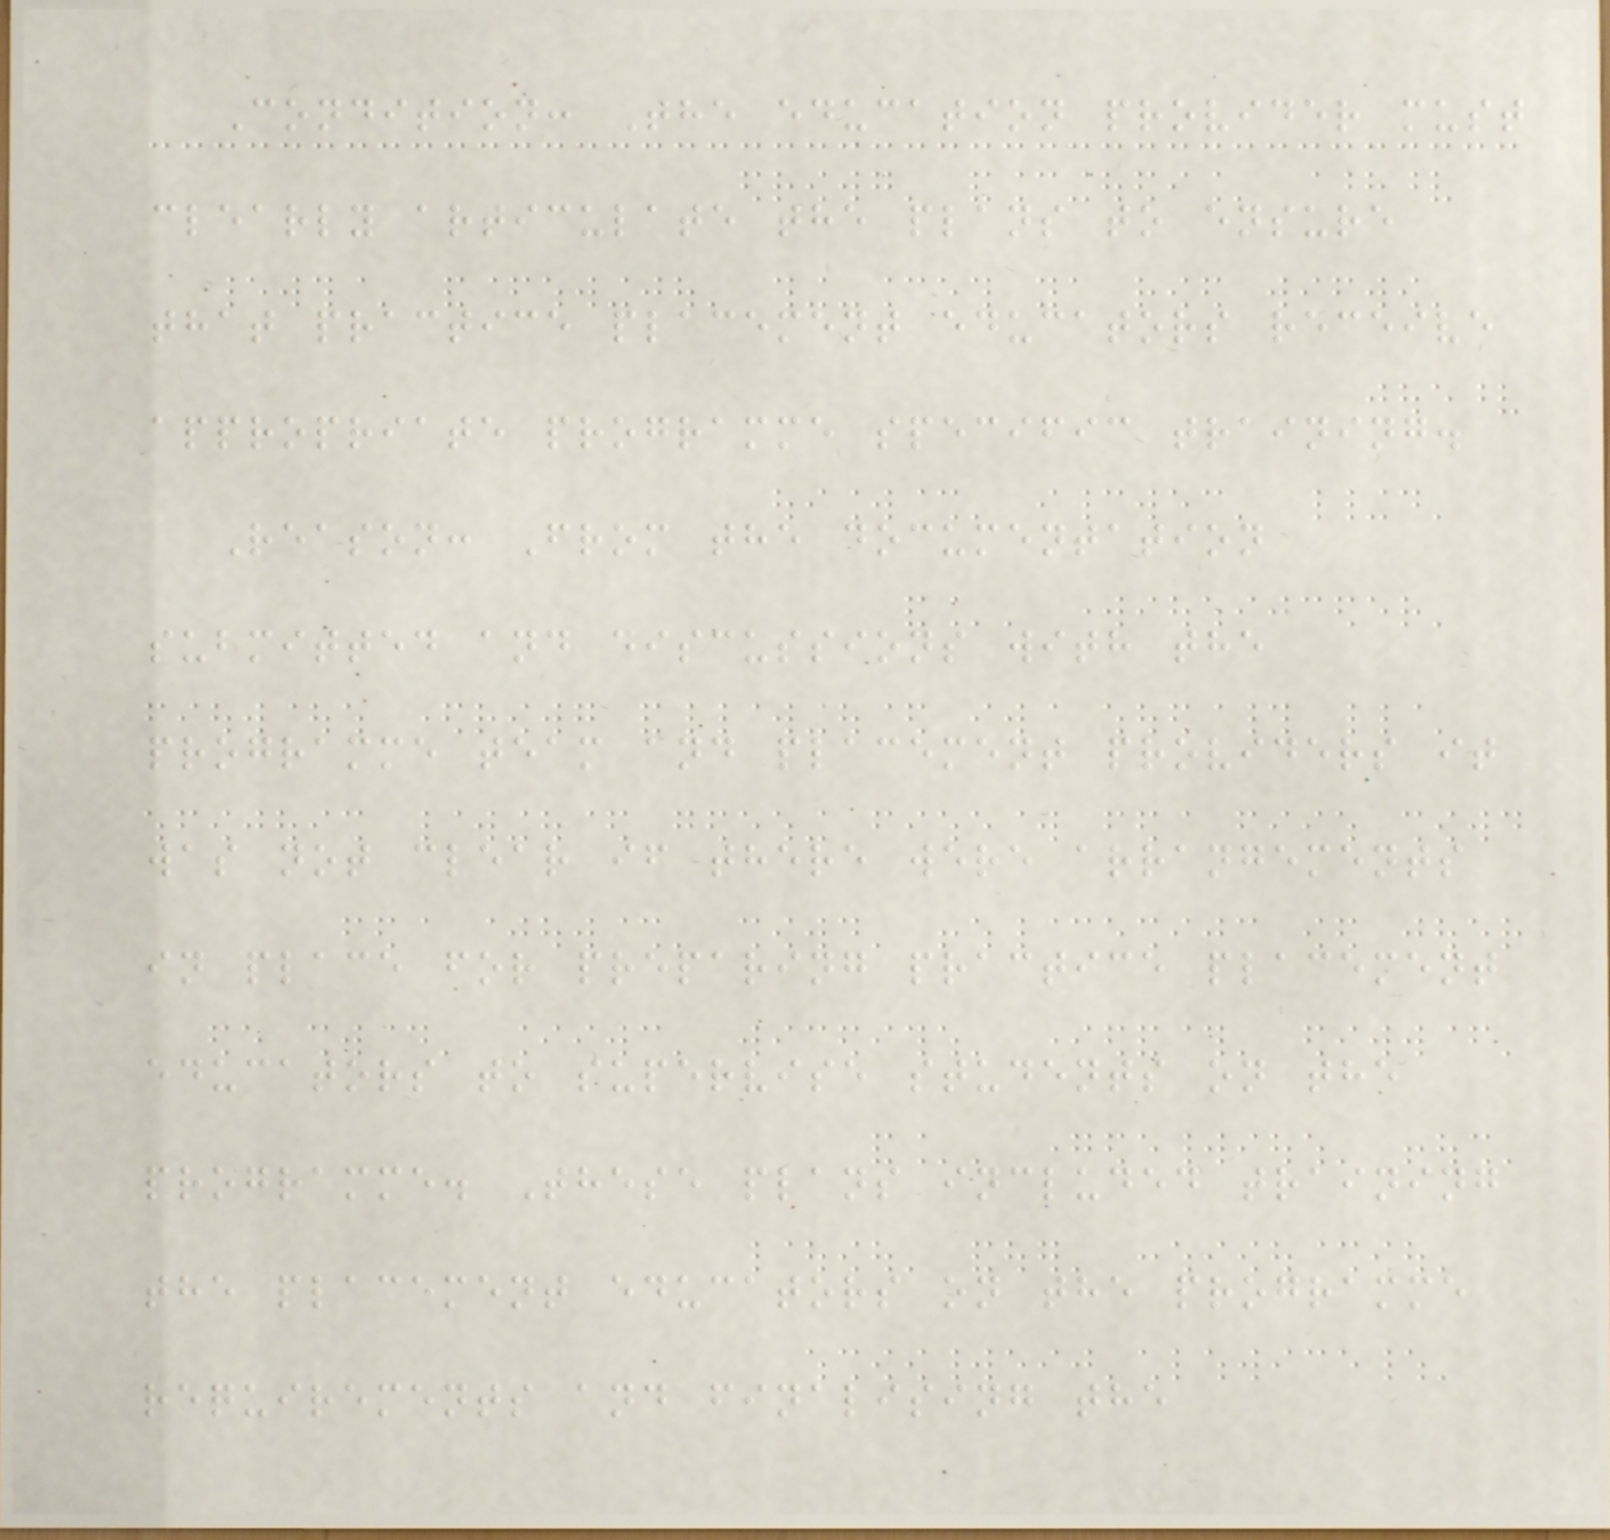Condition: The education provider must
clearly articulate the plans to ensure
that practice placement educators receive
appropriate programme specific training.
Reason: From the documentation
submitted and discussions with the
programme team and placement providers it
was not clear if there were arrangements
in place for preparing practice placement
educators to supervise students on the
programme. These plans included training
the placement educators on the programme
requirements and finalising the
